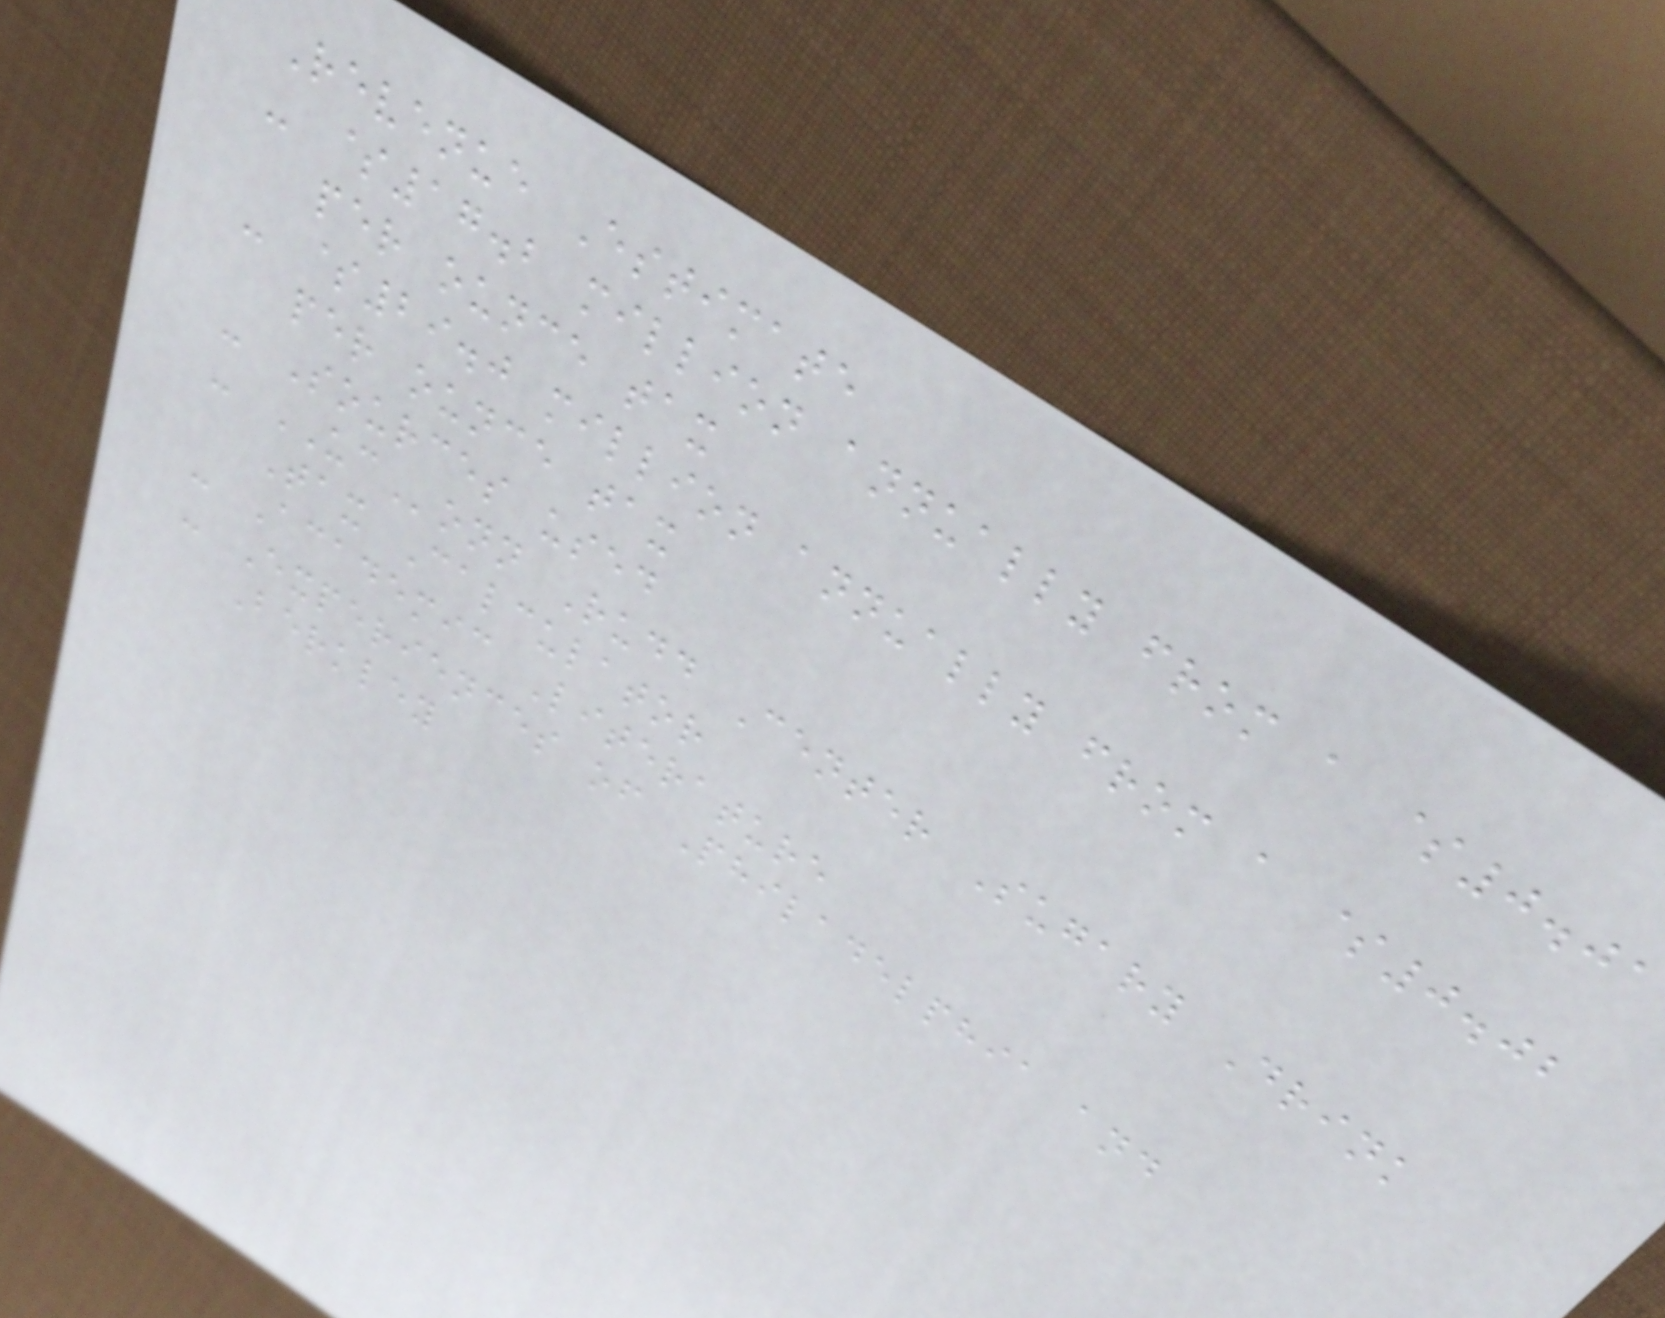Revenue Estimate
- $17.2 million annually from a $0.01
per ounce tax
- $29.0 million annually from a $0.02
per ounce tax
- Sources used
- UConn Rudd Center Sugary Drink
Tax Calculator
- Academic Literature
- Experiences of Philadelphia and
Berkley
